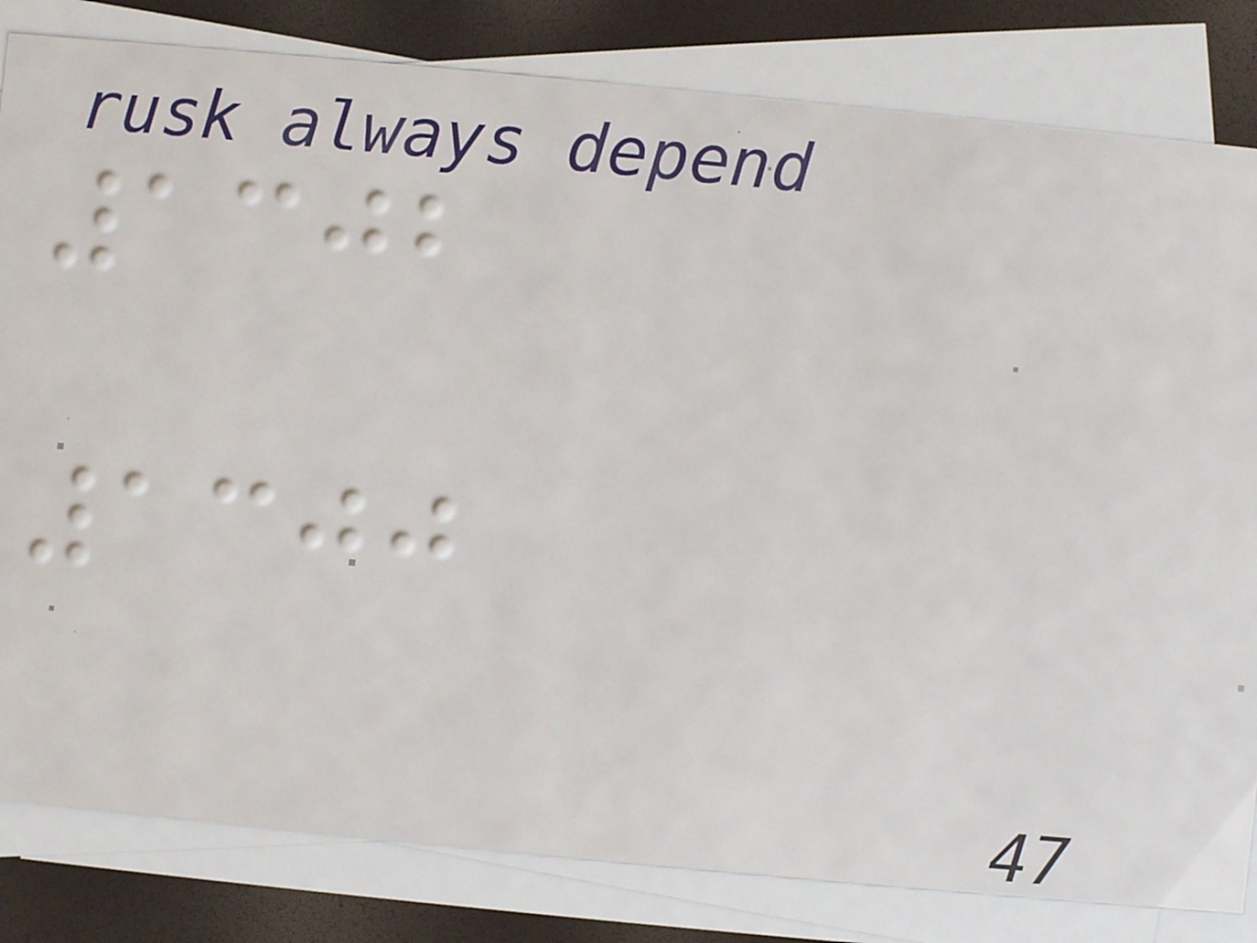1302
1300
